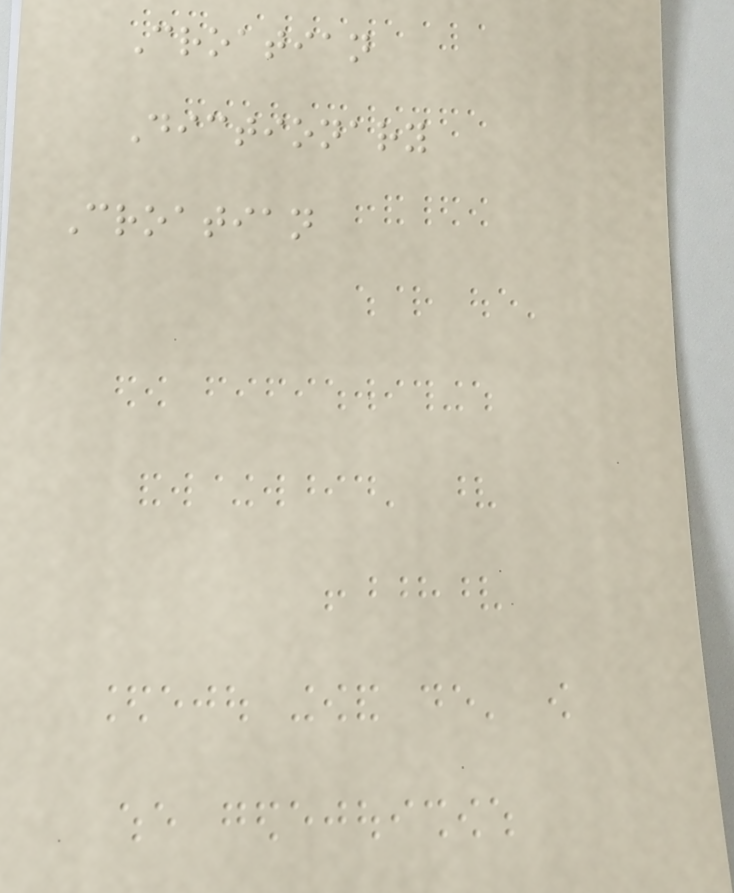Croatian
Dictionary
Croatian
